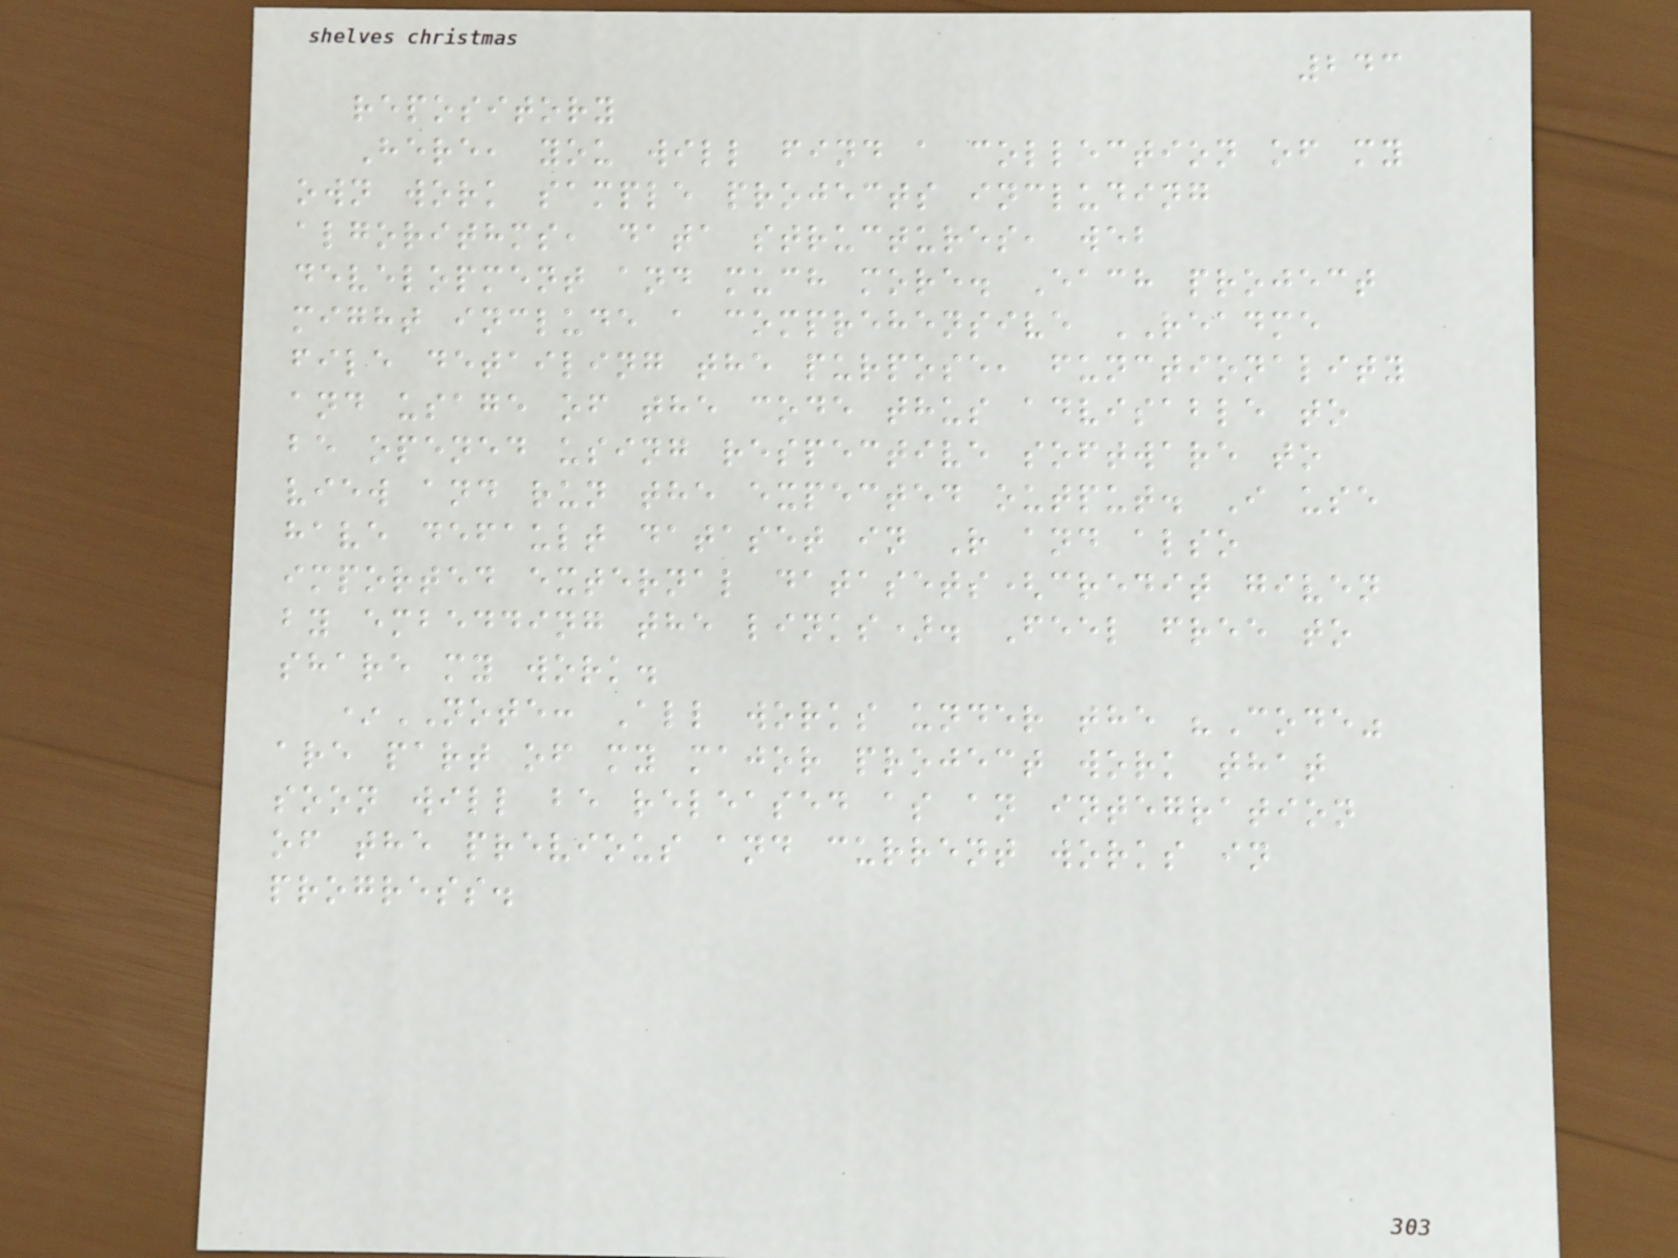243
repository
Here, you will find a collection of my
own work sample projects including
algorithms, data structures, web
development and much more. Each project
might include a comprehensive README
file detailing the purpose, functionality
and usage of the code thus advisable to
be opened using respective software to
view and run the expected output. I use
have default dataset in R and also
imported external datasets(credit given
by embedding the links). Feel free to
share my work.
*NOTE: All works under the "Code"
are part of my major project work that
soon will be released as an integration
of the previous and current works in
progress.
